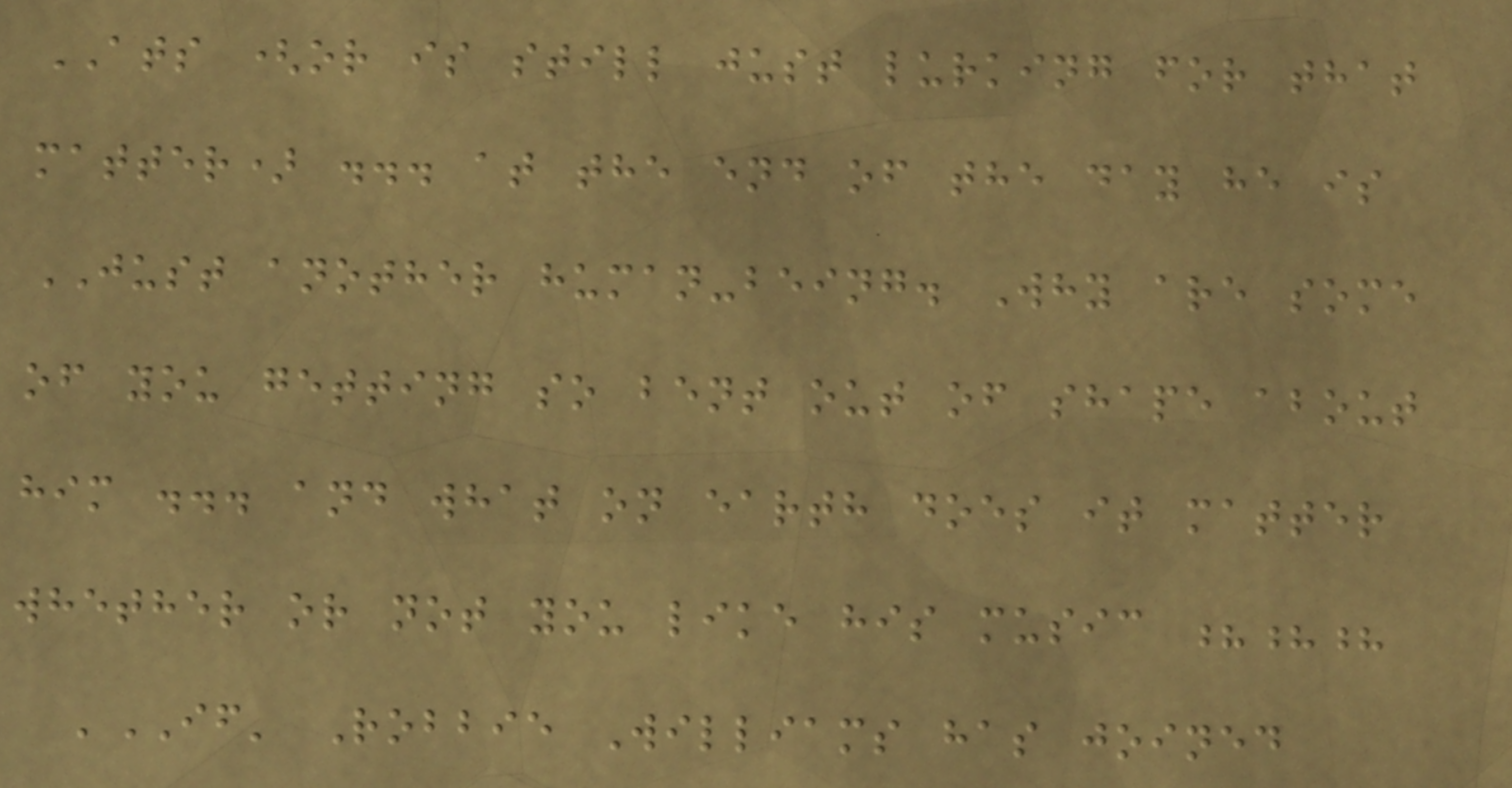ATS (or is still just lurking for that
matter) ... at the end of the day he is
JUST another human-being. Why are some
of you getting so bent out of shape about
him ... and what on earth does it matter
whether or not you like his music ???
'IF' Robbie Williams has joined
